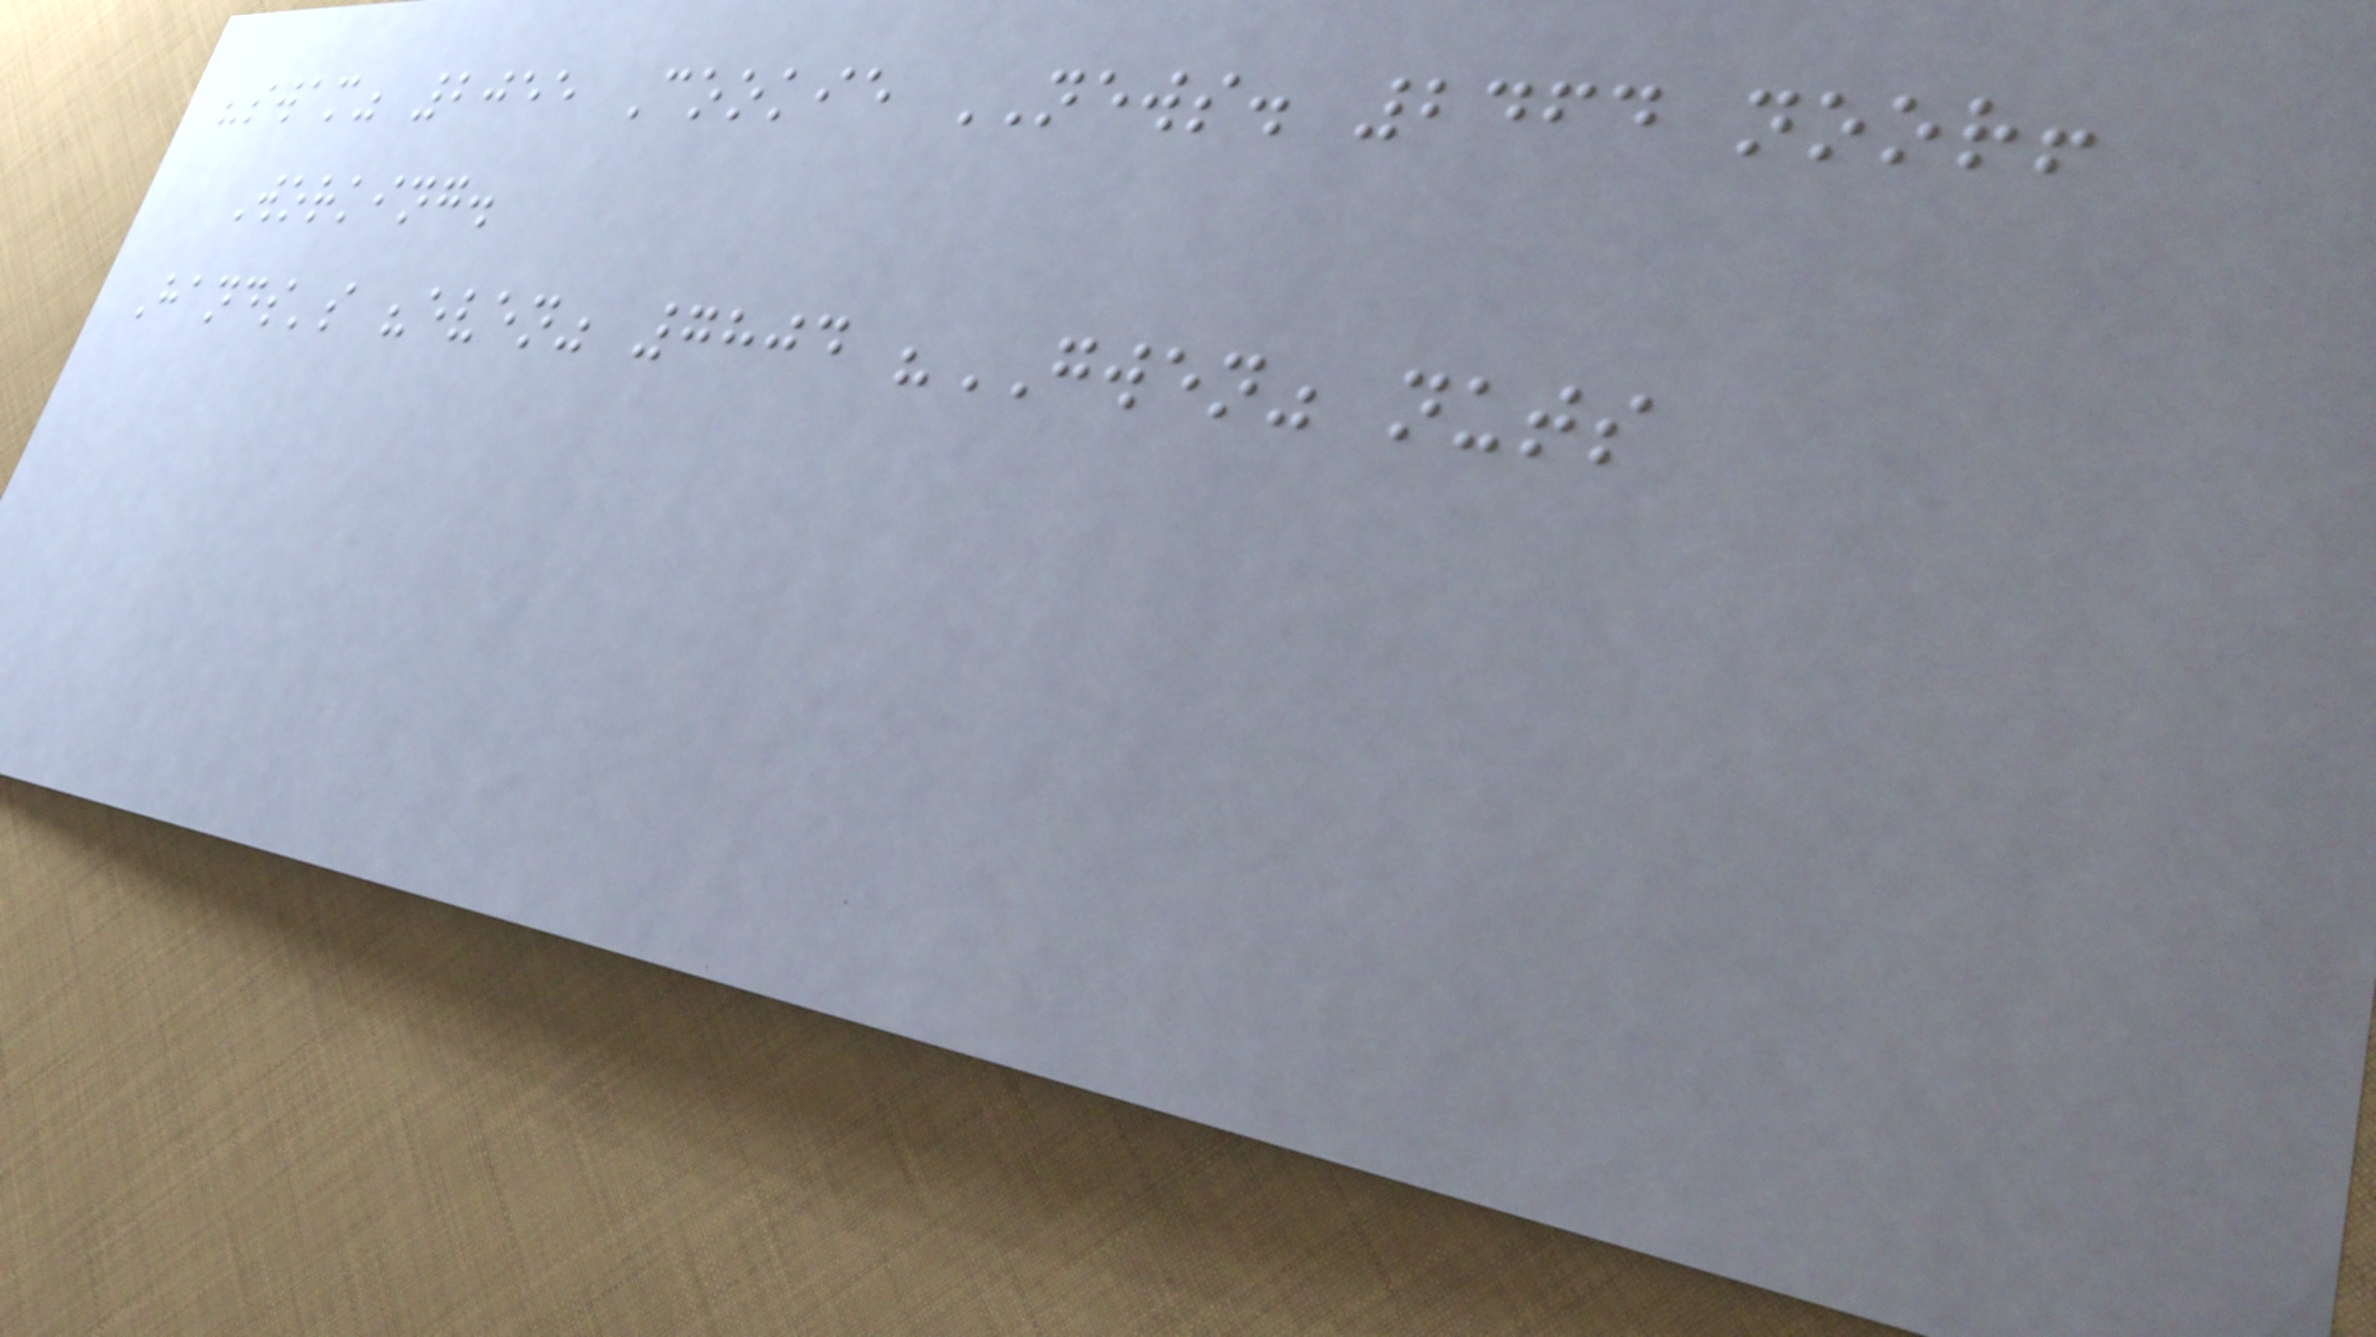"swam" 2055 Cookie NEWS. 2464 noor!
Working.
Hands's "even" 7804 "GWEN" nuts
